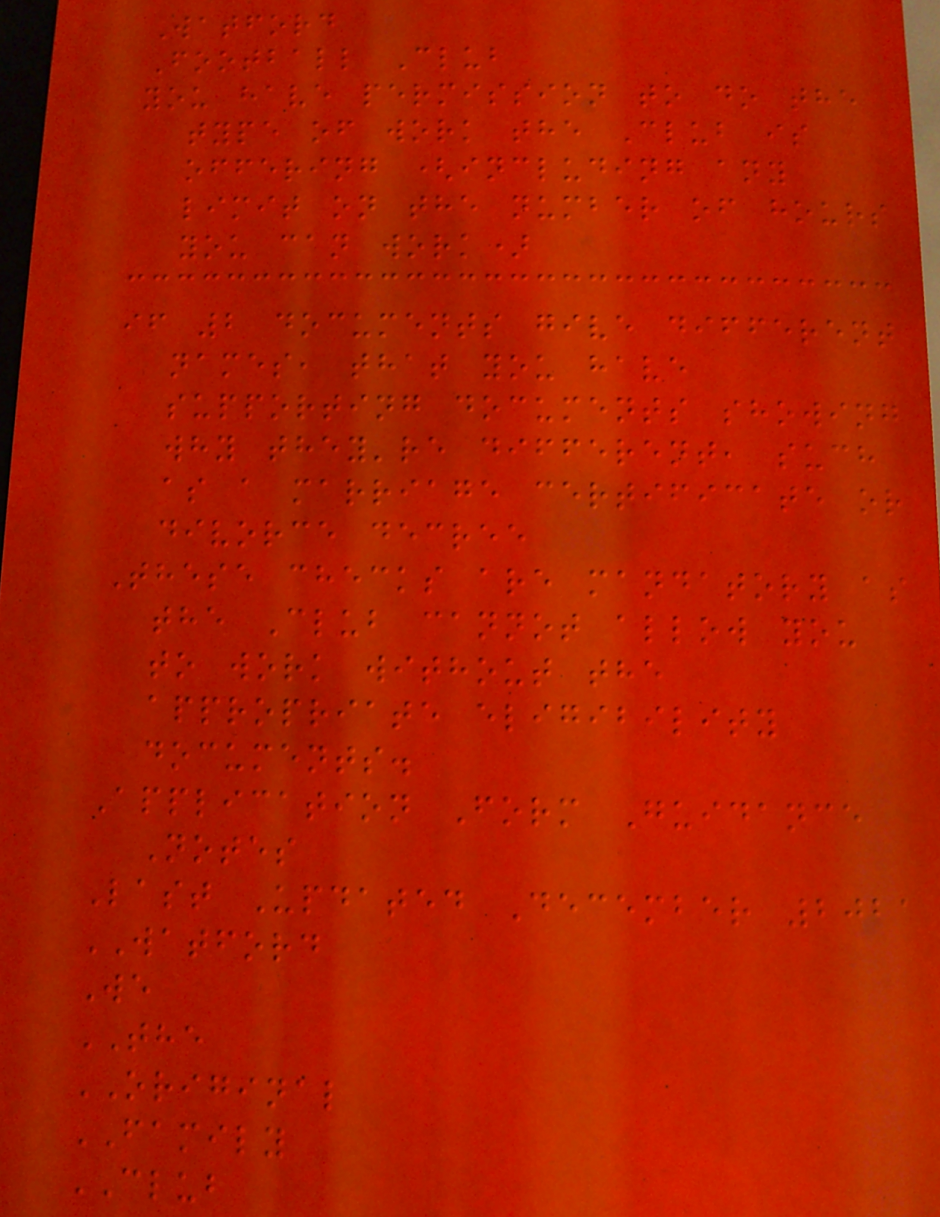Watford
Football Club
you have permission to do the
type of work the Club is
offering (including any
limit on the number of hours
you can work)
if 2 documents give different
names, that you have
supporting documents showing
why they're different, such
as a marriage certificate or
divorce decree
These checks are mandatory as
the Club cannot allow you
to work without the
appropriate eligibility
documents.
Application Form Guidance
Notes
Last Updated December 2021
WATFORD
We
THE
ORIGINAL
FAMILY
CLUB
